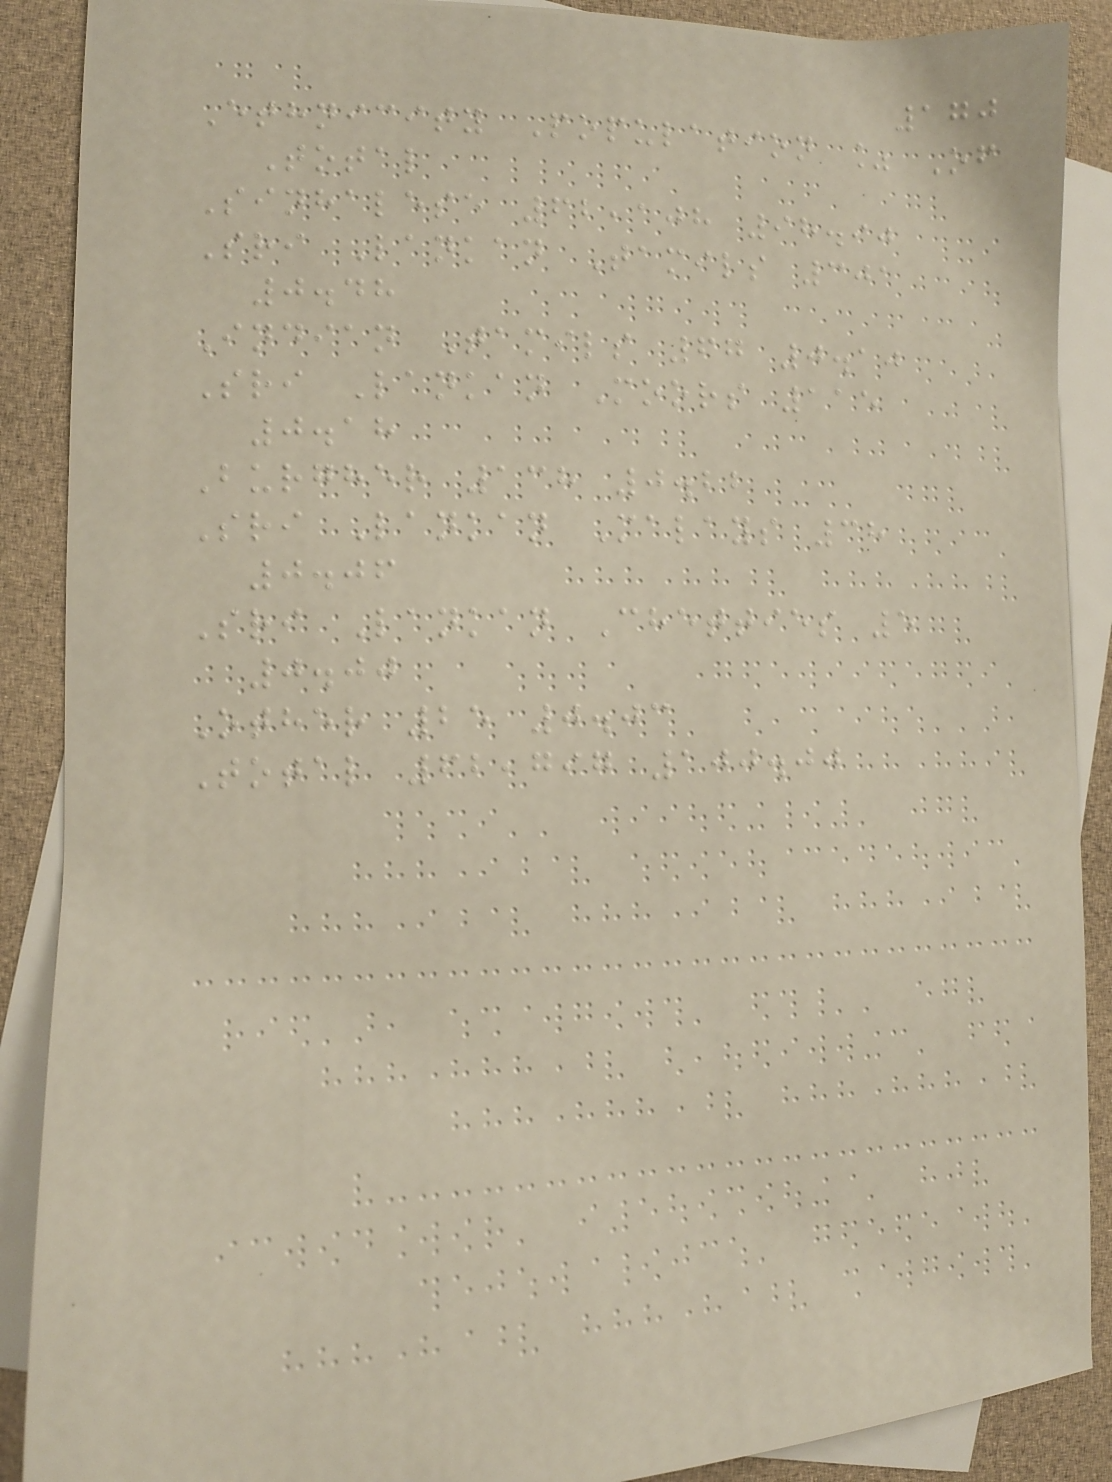170
Ethnicity Population % Of
Total
Sinhalese 62,108 98.90
Sri Lankan Tamils 301
0.48
Indian Tamils 67 0.10
Sri Lankan Moors 115
0.18
Burgher 138 0.22
Sri Lankan Malays 38
0.06
Sri Lankan Chetties 5
0.00
Other 25 0.03
Total 62,797 100.00
